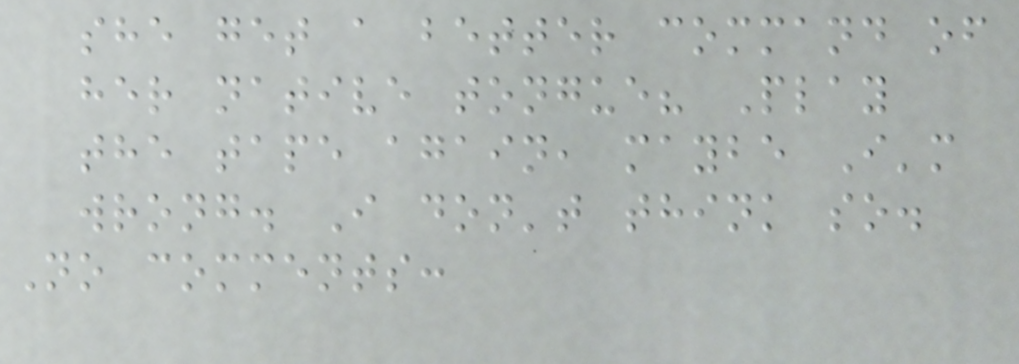she get a better command of
her native tongue? Play
the tape again, maybe I'm
wrong. I don't think so.
No comments:
